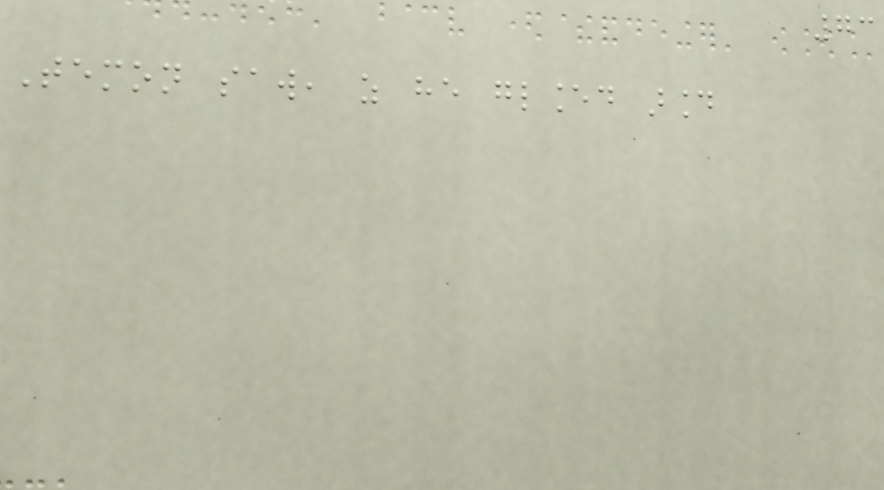73
Temon saw, as he glanced around
